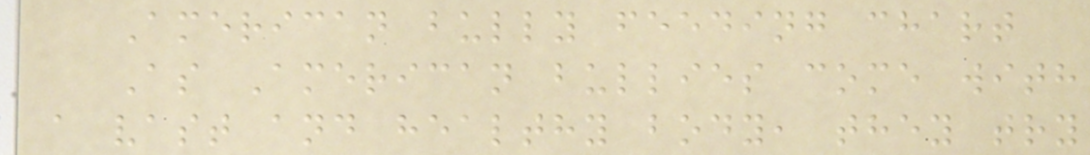American bully feeding chart
As American bullies come with
a vast and healthy body, they try
